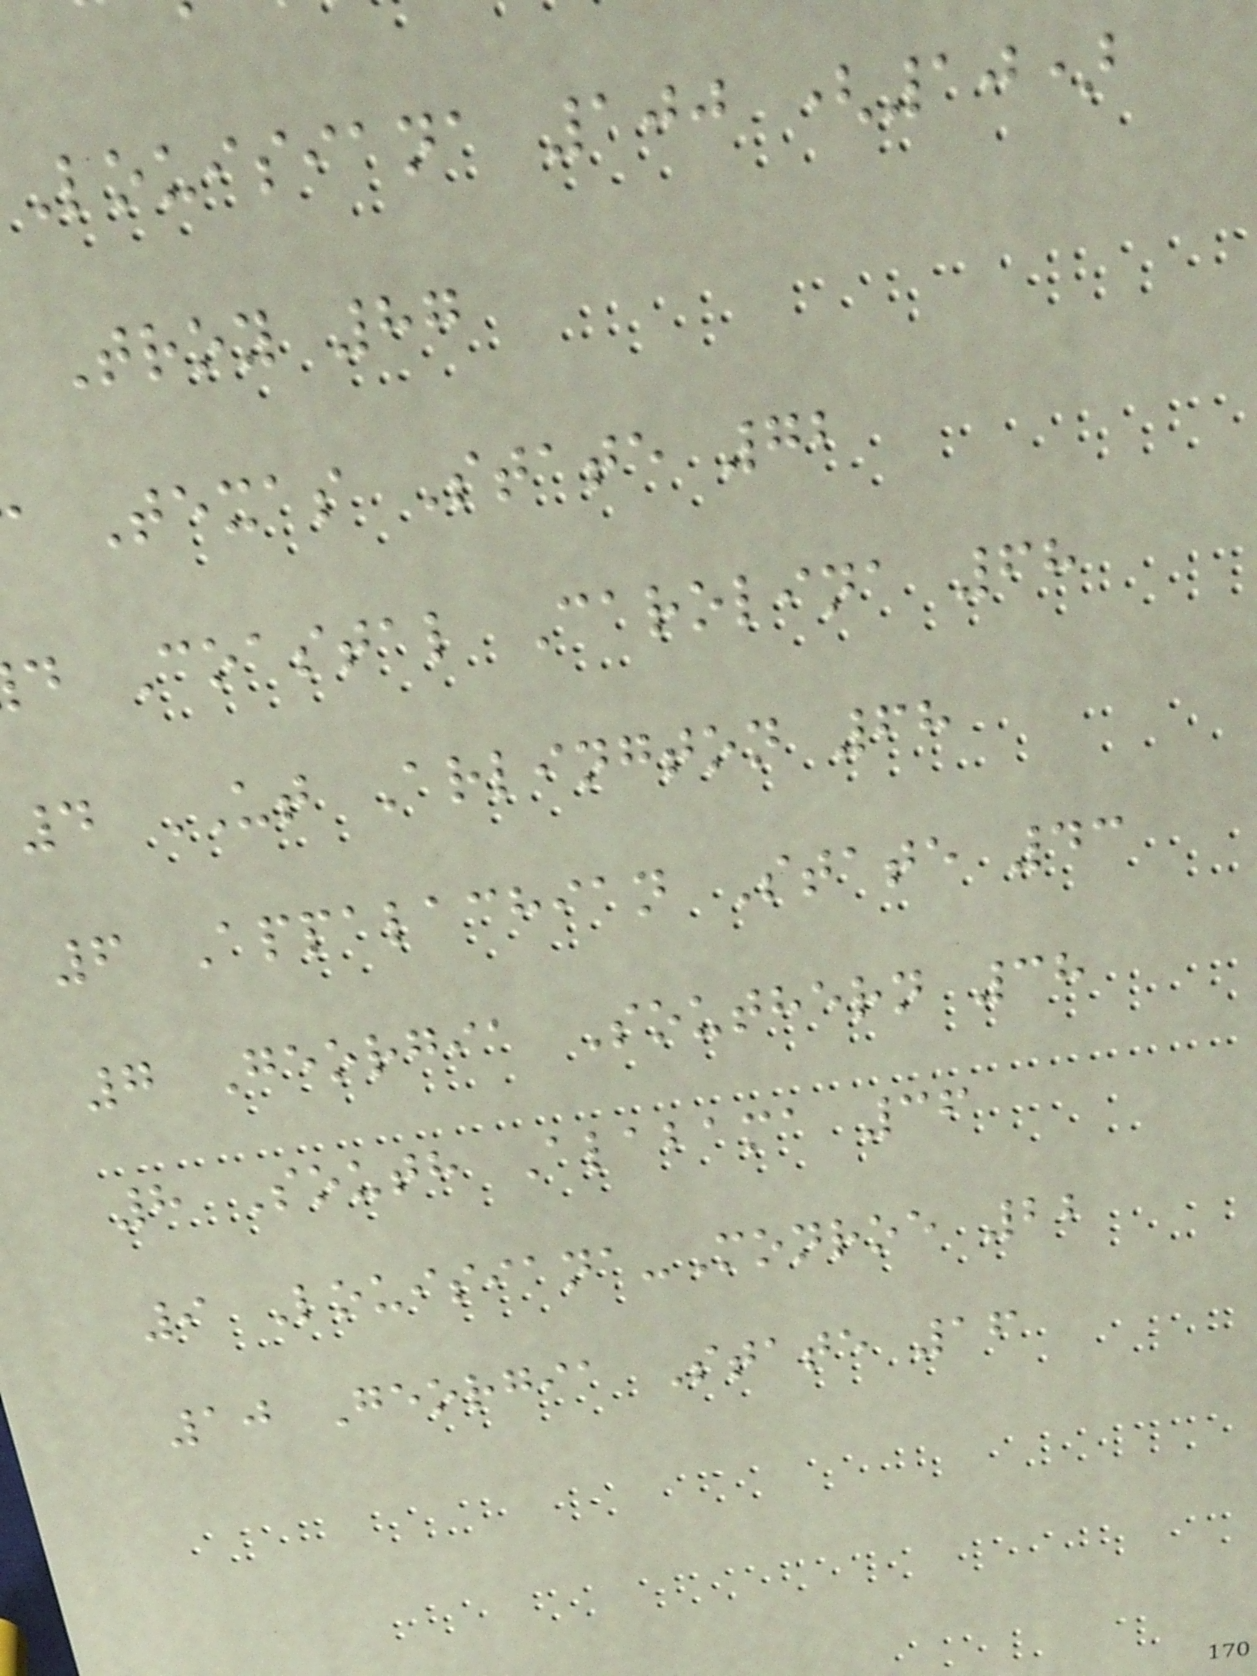Louisiana 100 (10)
Troy 87
Texas State 72
d Coastal Carolina 68
4 UT Arlington 68
6 Appalachian State 43
7 Georgia Southern 38
8 South Alabama 36
9 Louisiana-Monroe 22
10 Georgia State 16
